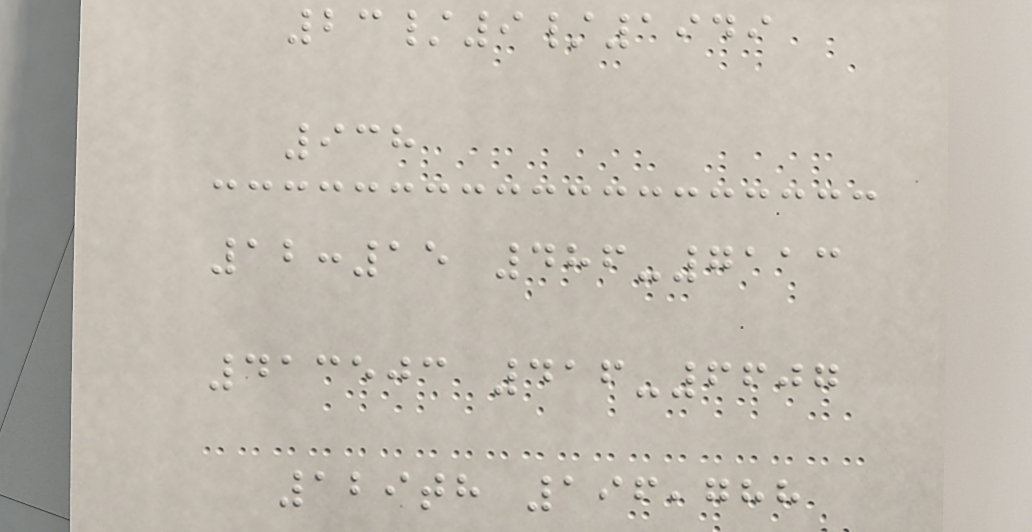23/9/1949
938
12:15 486-7113
413503 416-6607
129th 196,788
